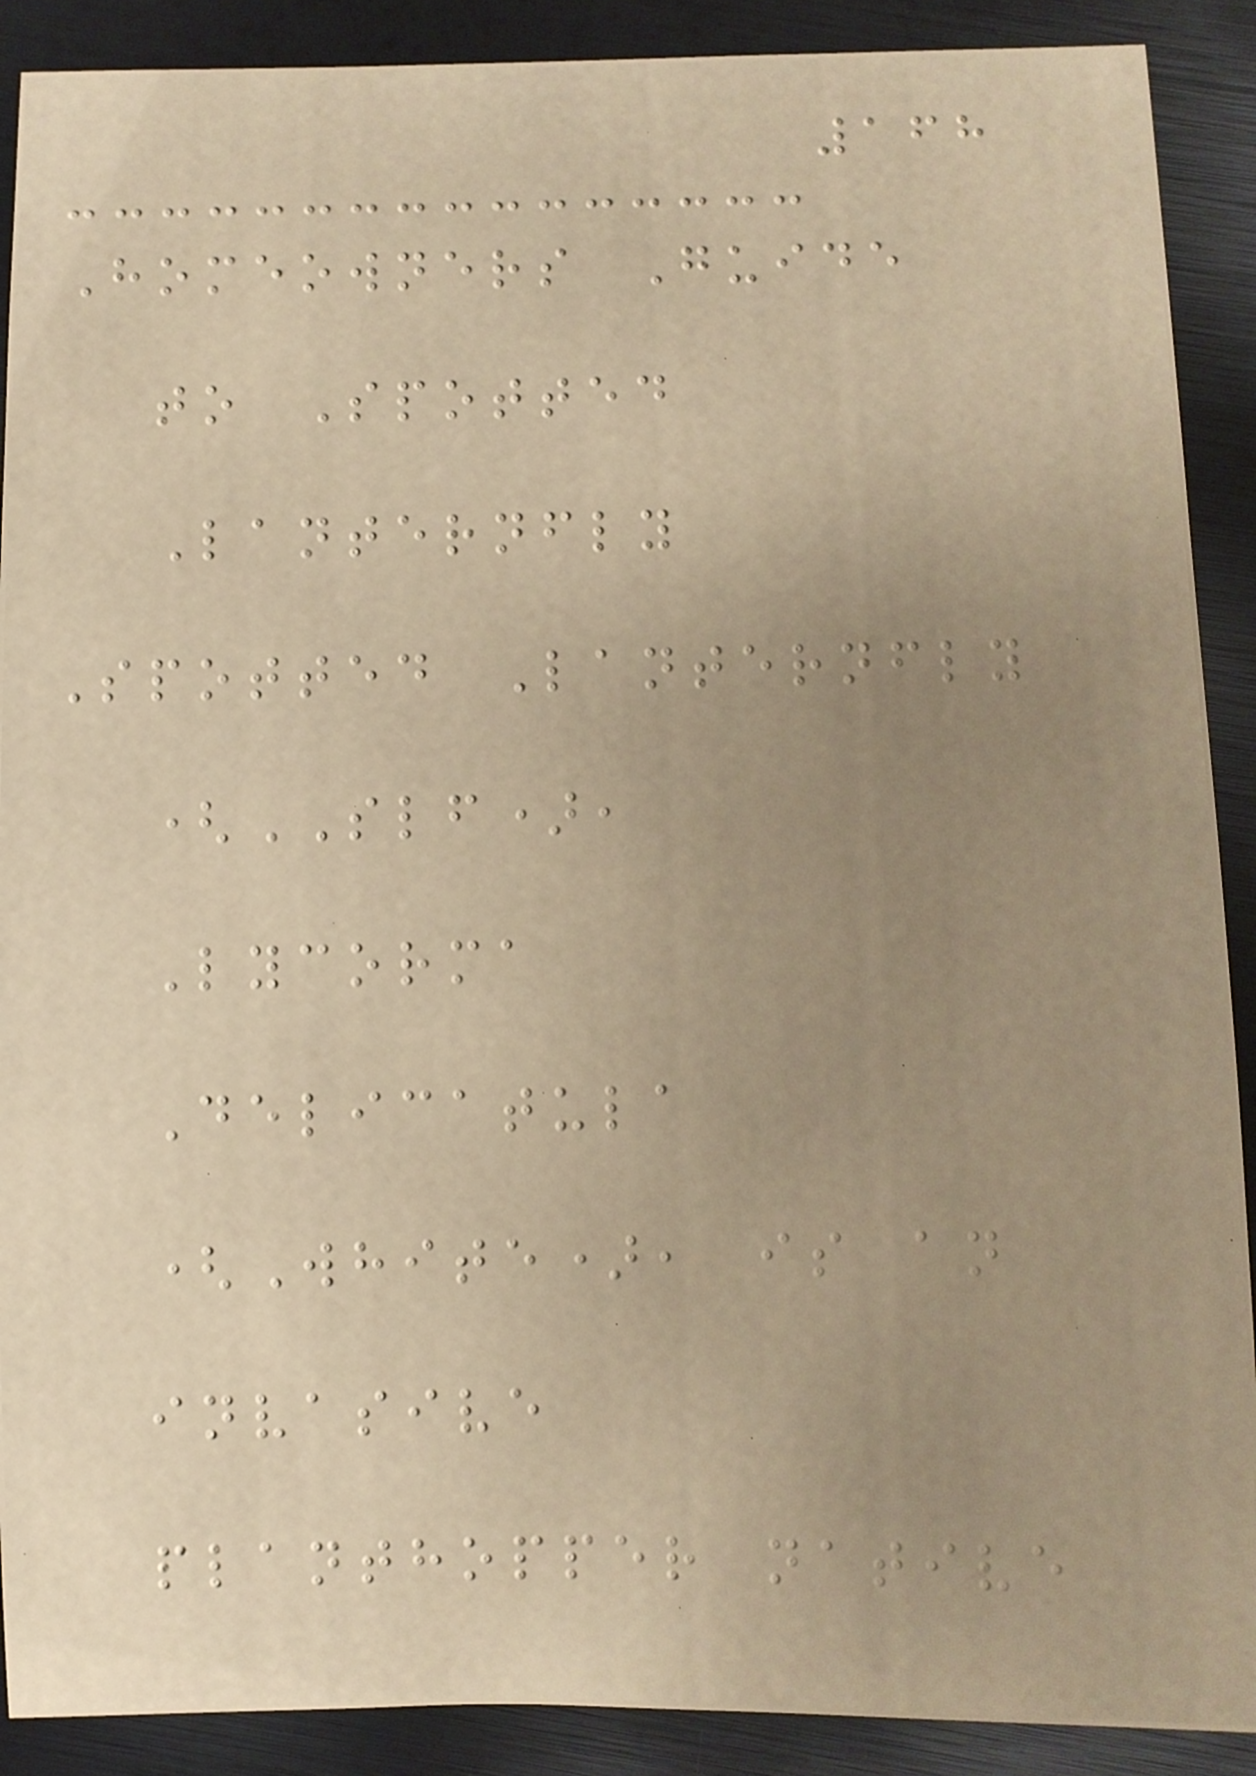168
Homeowners Guide
to Spotted
Lanternfly
Spotted Lanternfly
(SLF),
Lycorma
Delicatula
(White), is an
invasive
planthopper native
